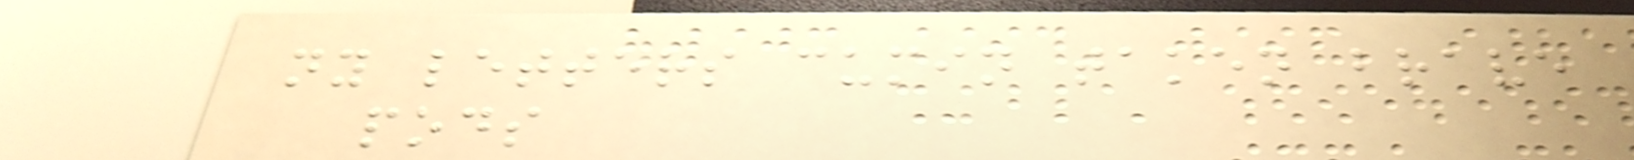ny letters cumin taken brave
pods
